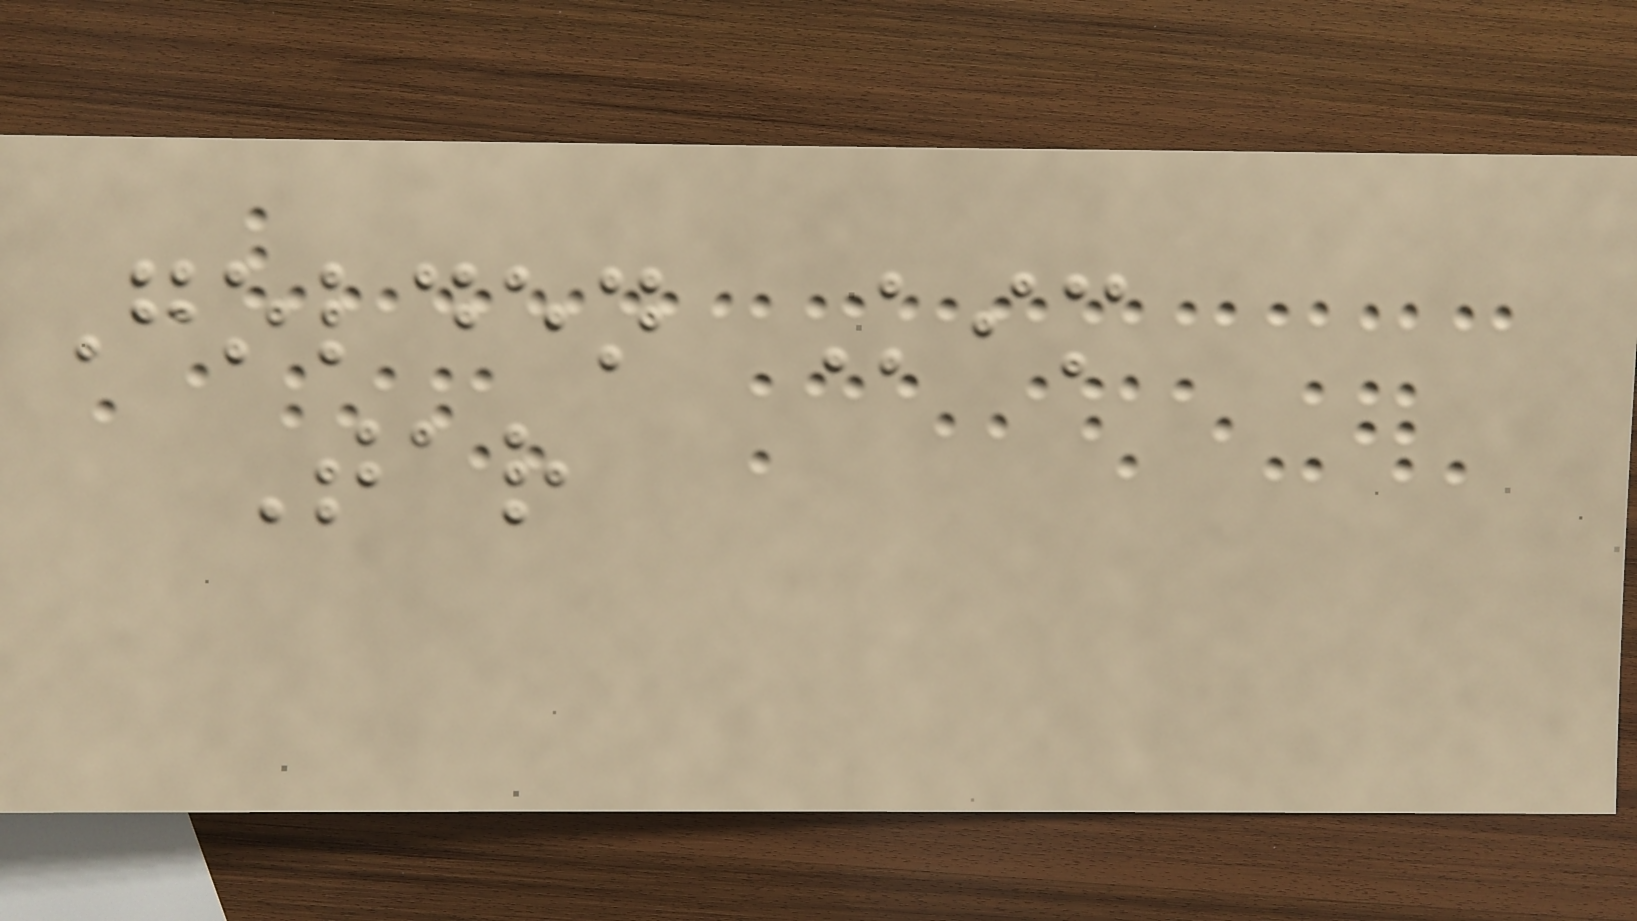Golden Kim
Tar
